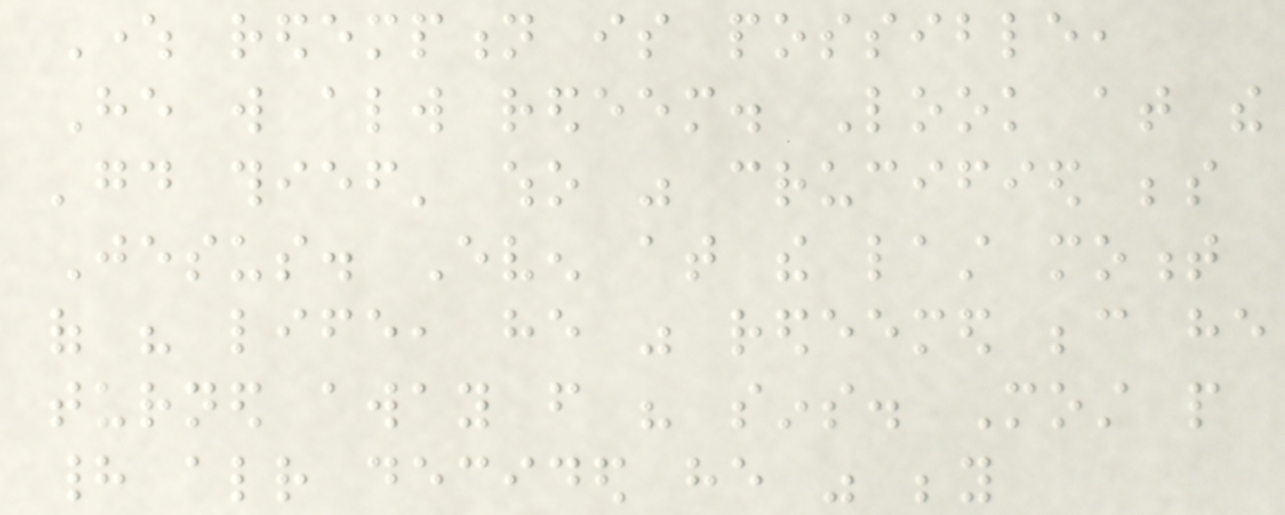Where redemption is possible,
He will always redeem. Look at the
'good thief' who was crucified beside
Jesus. Even at the last moment
of his life, he was redeemed because he
turned away from his sins. Most people
had already decided he was beyond
